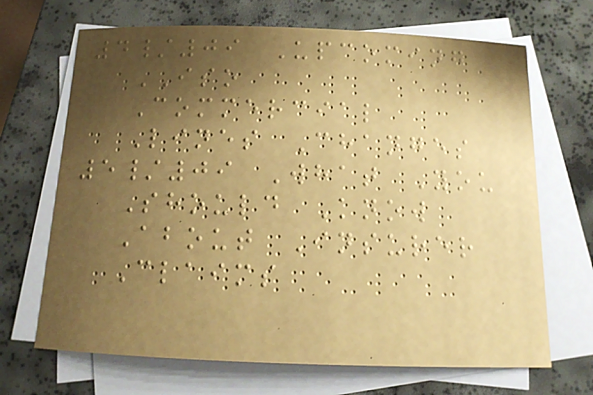4/09 Upcoming
ISO
Commercial
Lines Changes
5/09 What You
Should Know
About Insurer
Claims
